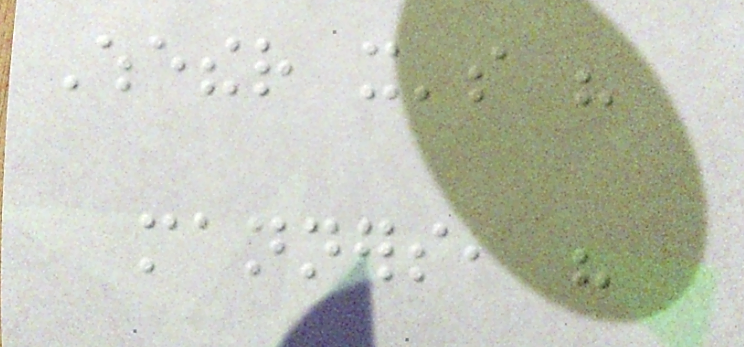Whether it's his
manners, his
